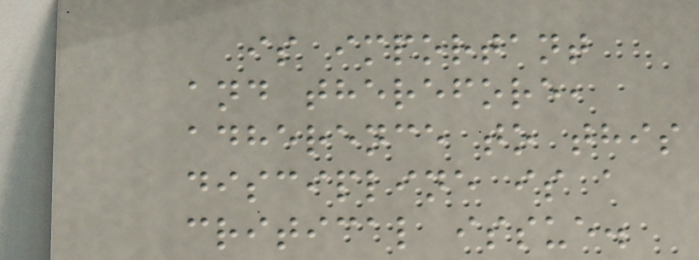is important
and therefore,
adherence to this
discipline is a
critical issue.
